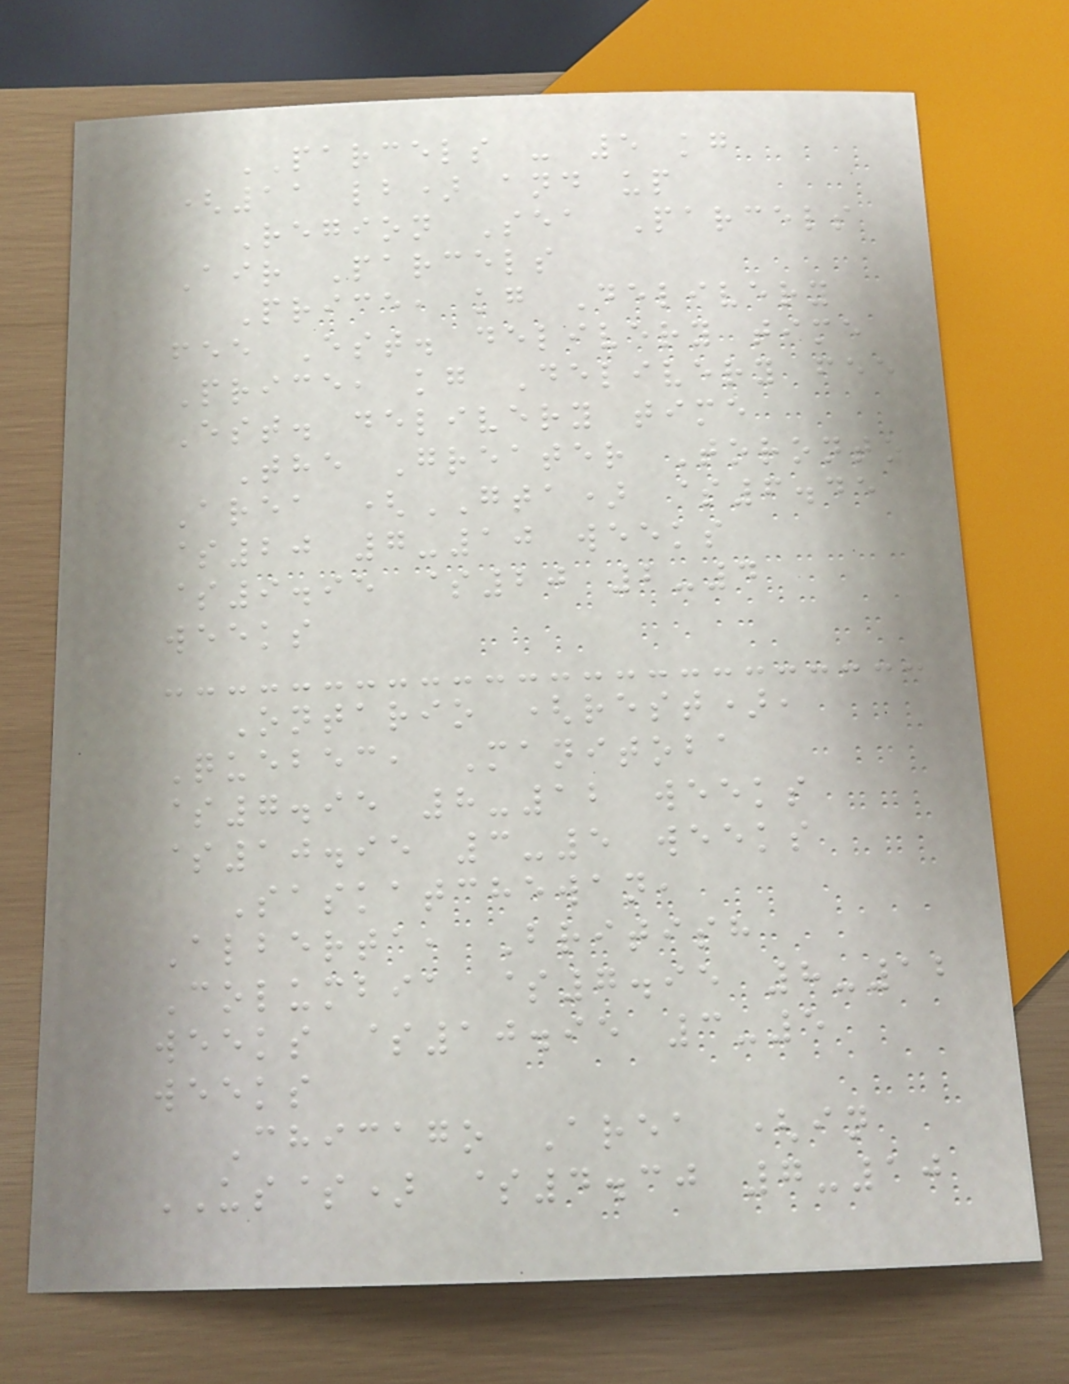PARCELS - 5 kg
(11 lb) and up
Region Sea Parcels
Air Parcels
Price, kg Delivery
fee Est. delivery time
Price, kg Delivery fee
Est. delivery time
The Greater Toronto
Area (GTA) $6.45
$20 7-10 weeks
$9.95 $20 2-4
weeks
Ontario (rest),
Quebec, Manitoba
$7.95 8-12 weeks
$10.95 3-5 weeks
Saskatchewan,
Alberta, British
Columbia $7.95 8-12
weeks $10.95 3-5
weeks
Chicago Area (in
US$) $4.30 7-10
